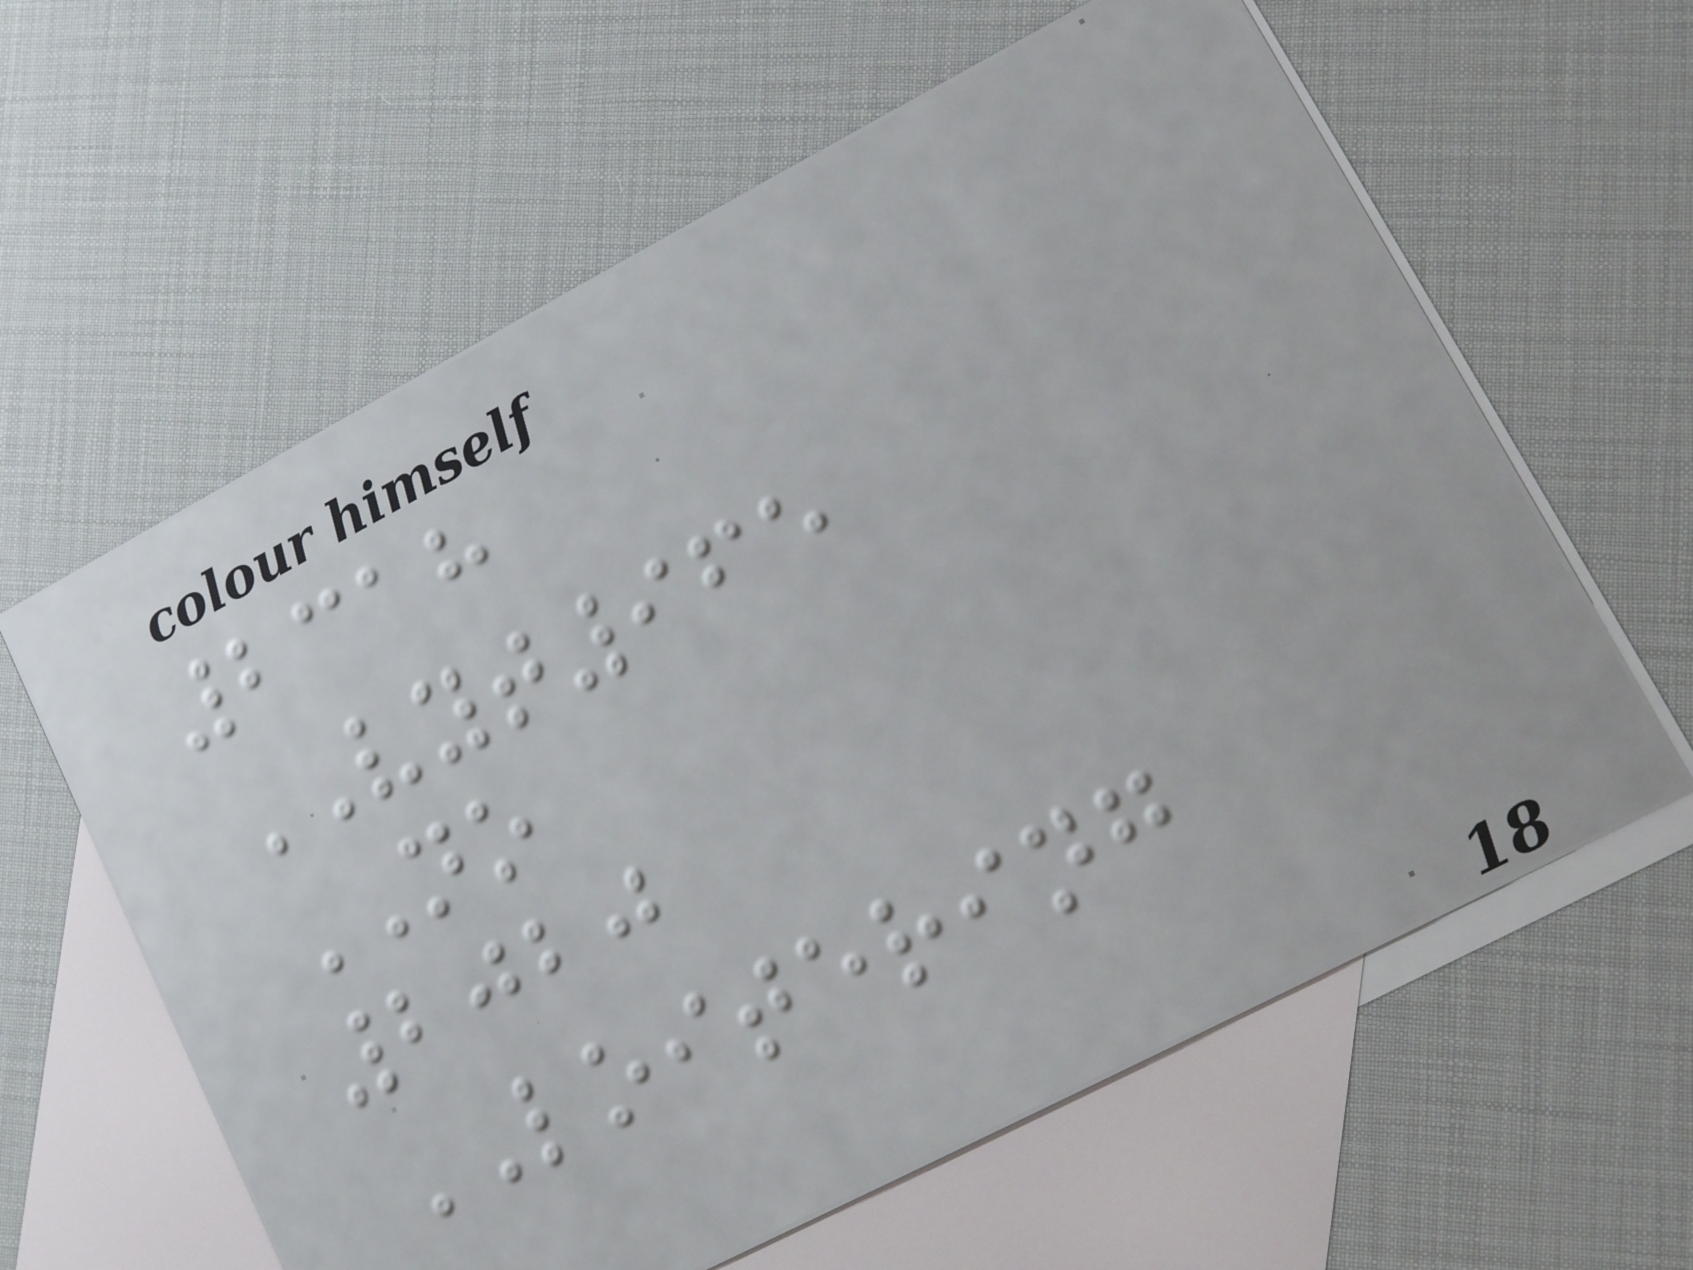2318
VYT965
NO
2020
LOITERING
